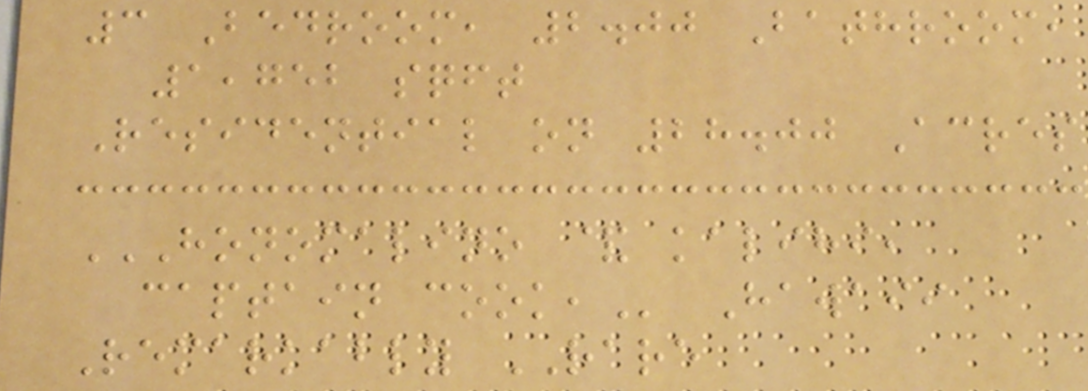3 Bedroom, 2.00 Bathroom,
1,752 sqft
Residential on 28.00 Acres
HONOMALINO & KALIHI,
CAPTAIN COOK, Hawaii
Remarkably RARE
